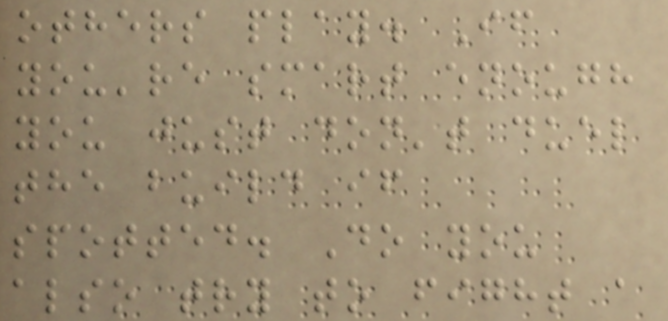others play. If
you're smart enough
you just don't duel
the build if
spotted. Do you
also try to fight a
